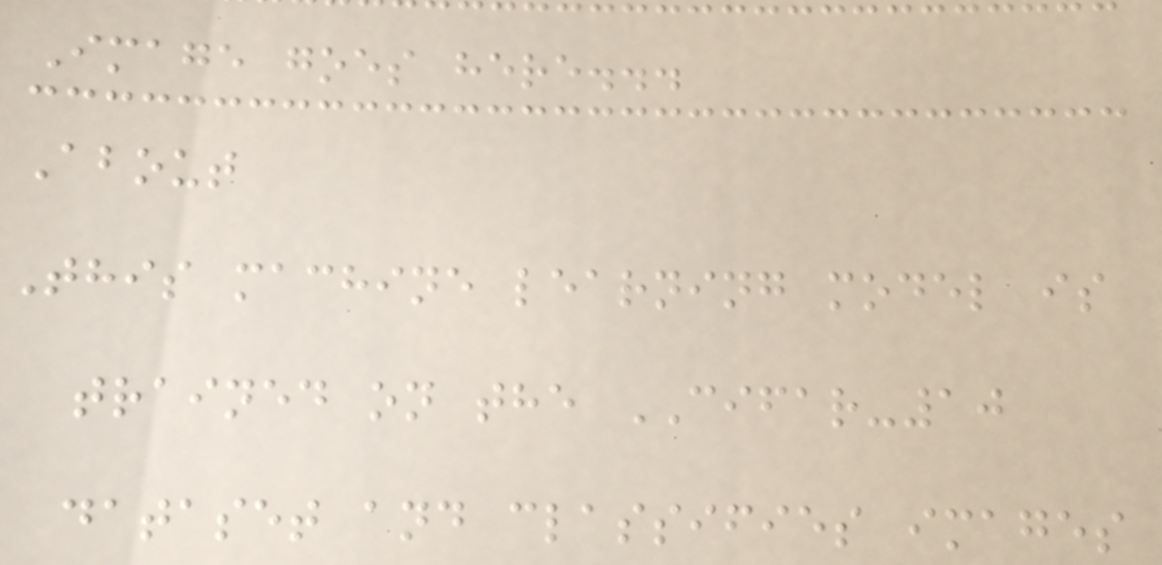Image goes here...
About
This machine learning model is
trained on the CIFAR-10
dataset and classifies images
